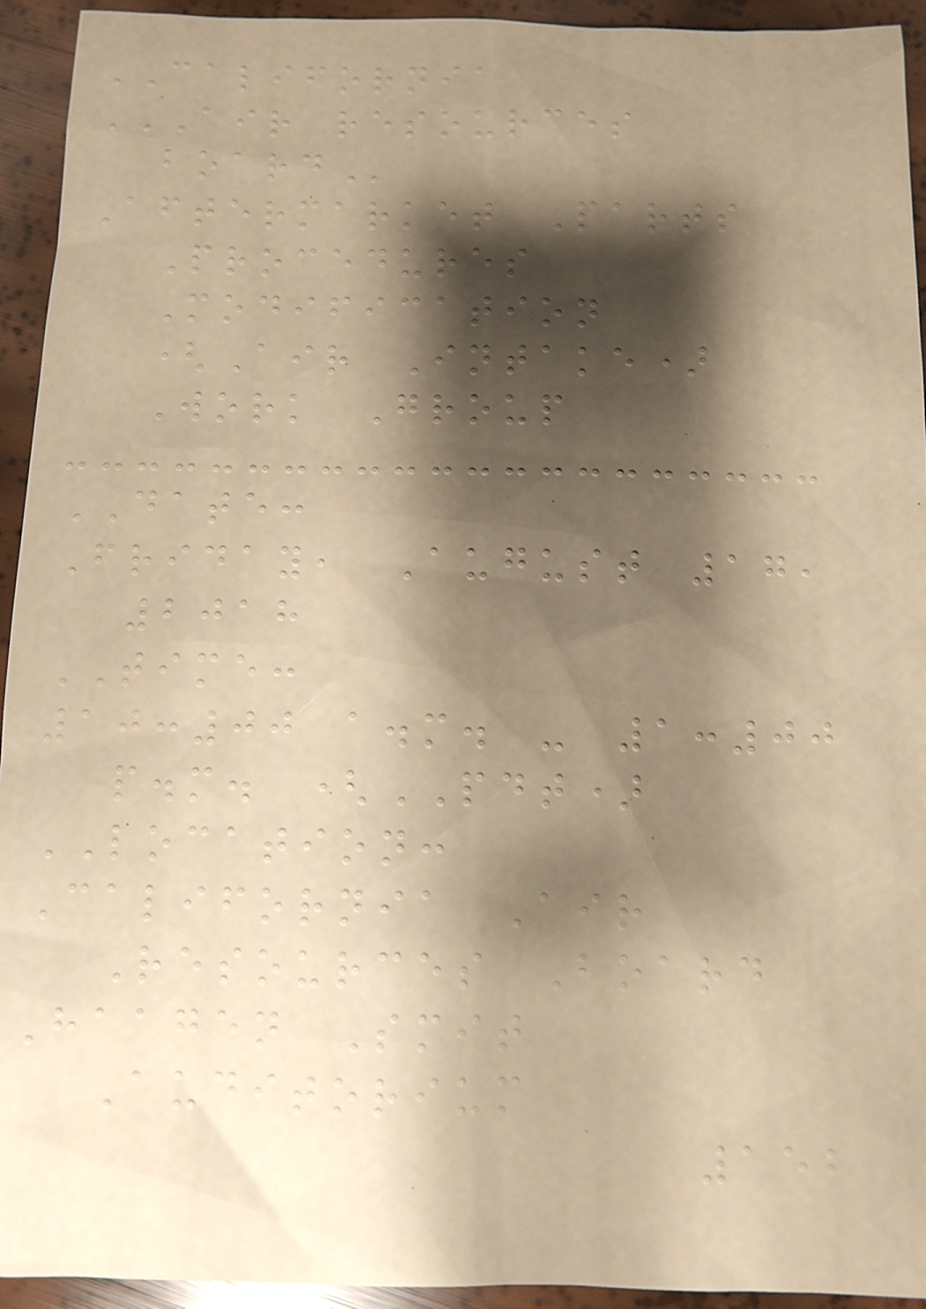CALIFORNIA
AIR RESOURCES
BOARD
Aftermarket Parts
Procedures
Modification
(Air Intake)
Work Group
DATE:
Friday, August 17,
2018
TIME:
10:00 a.m. - 1:00
p.m. (PDT)
LOCATION:
California Air
Resources Board
Haagen Smit
Auditorium
152
